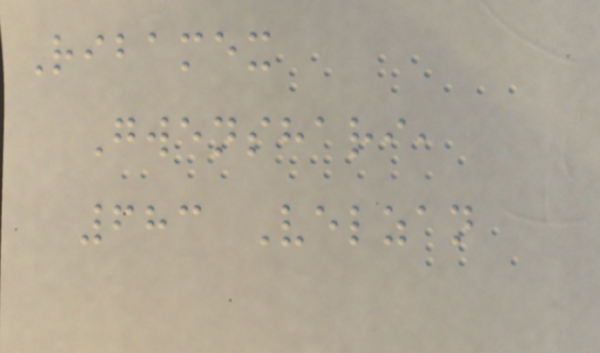Ribamex
Gwenshari,
683 Velzan
